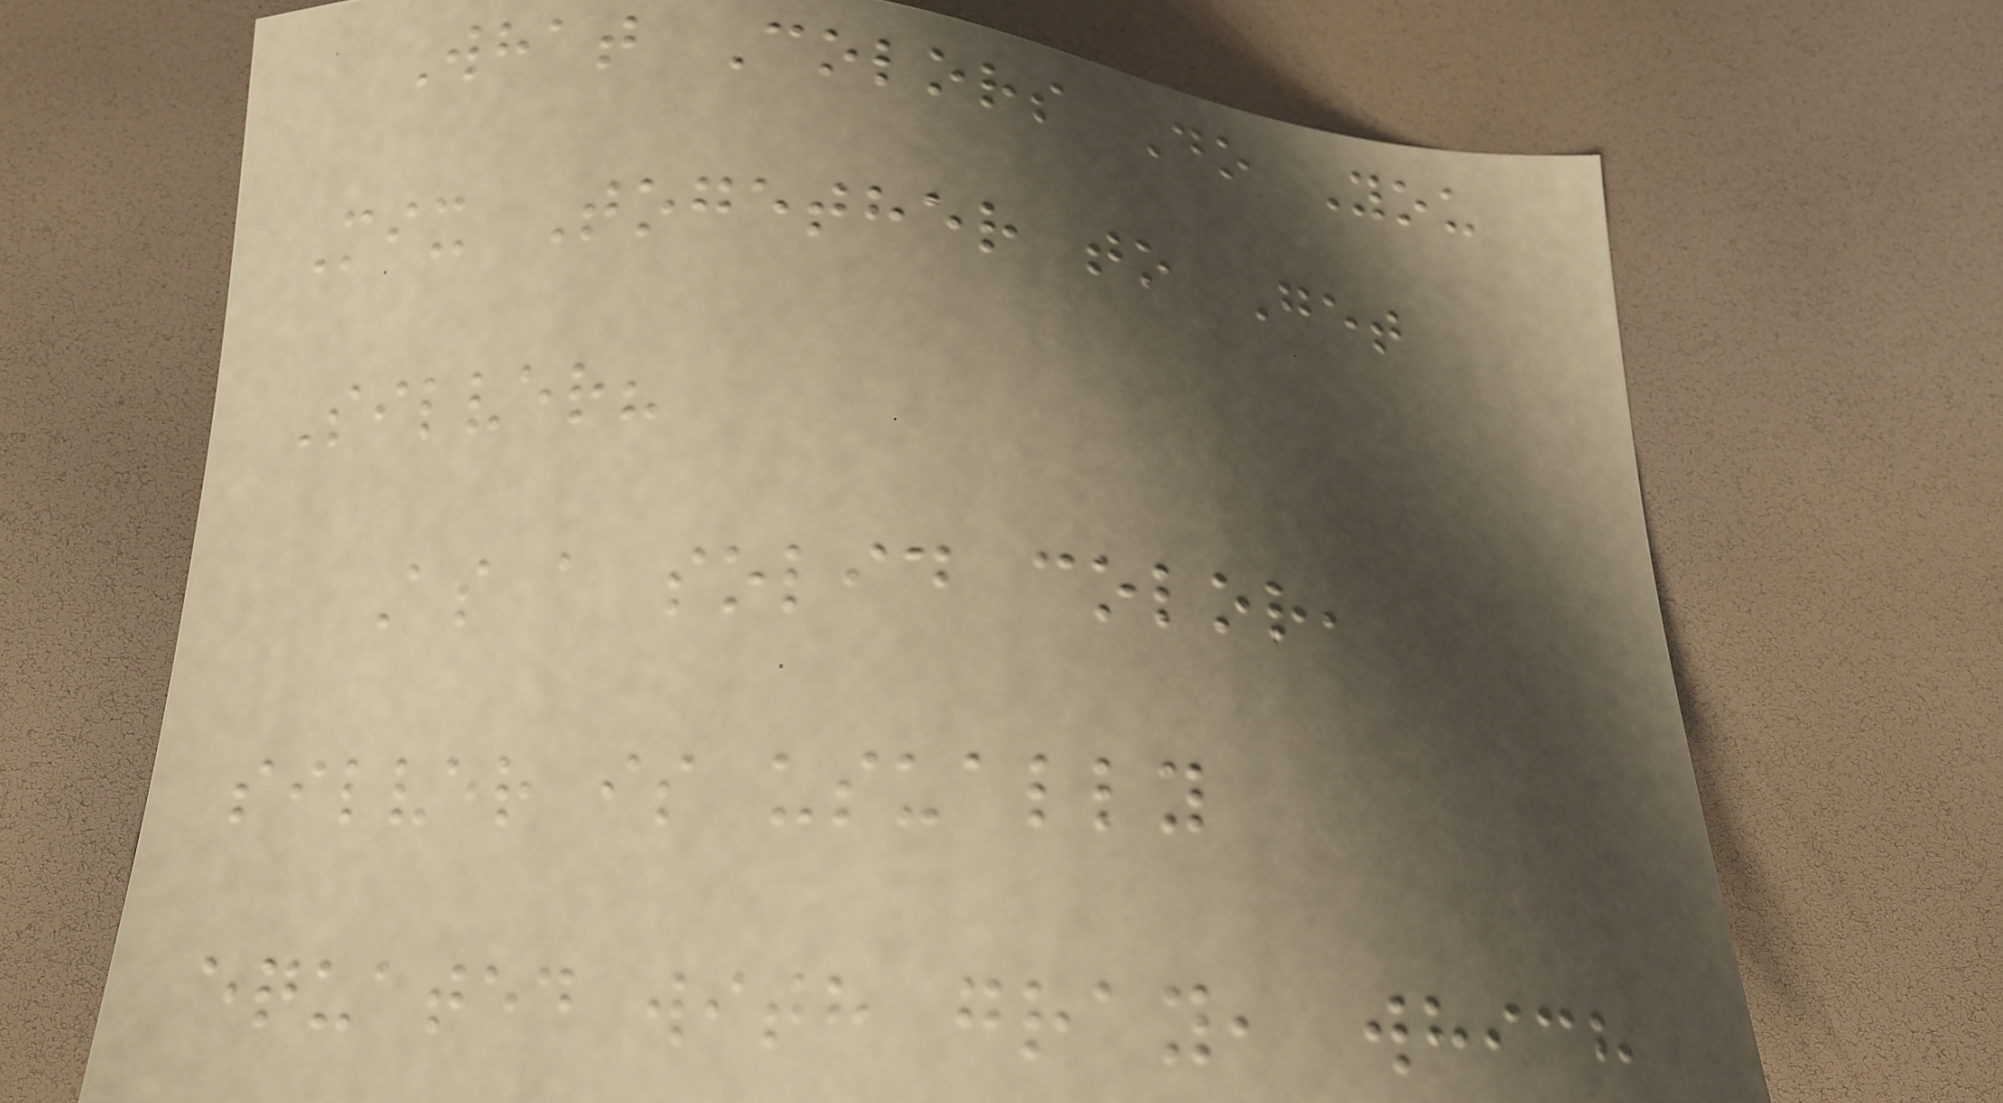What Colors Do You
Mix Together to Get
Silver?
As a solid color,
silver is usually
equated with gray, which
